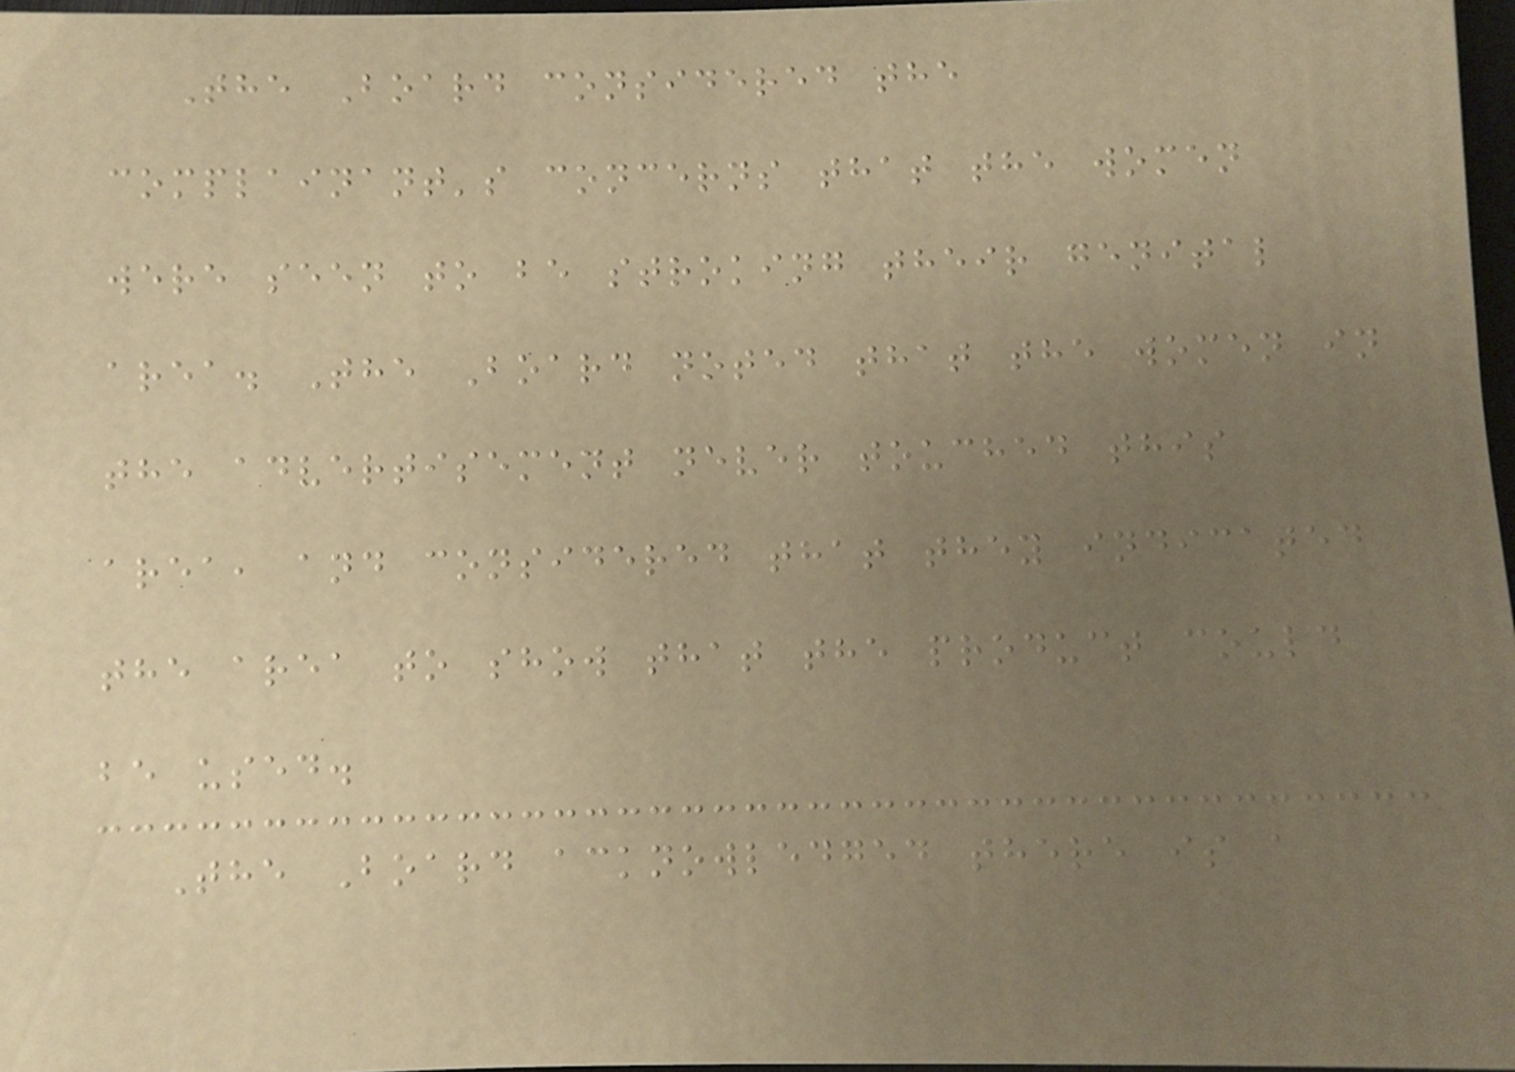The Board considered the
complainant's concerns that the women
were seen to be stroking their genital
area. The Board noted that the women in
the advertisement never touched this
area, and considered that they indicated
the area to show that the product could
be used.
The Board acknowledged there is a
